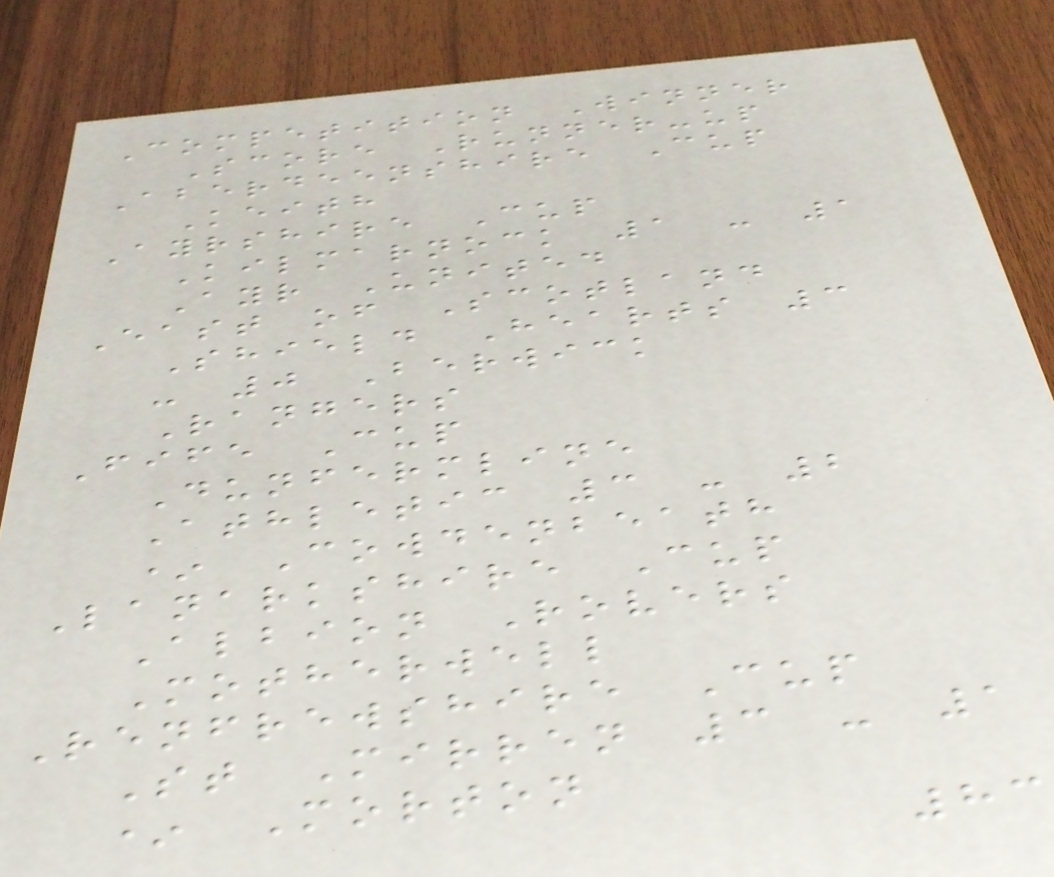Competition Winner
Score Runner-up
Aberdeenshire Cup
Keith
Ayrshire Cup
Kilmarnock 1 - 1
Ayr United
East of Scotland
Shield Hearts 3
- 0 Berwick
Rangers
Fife Cup
Dunfermline
Athletic 3 - 2
* Cowdenbeath
Lanarkshire Cup
Albion Rovers
Motherwell
Renfrewshire Cup
St Mirren 3 - 1
* Morton
83
